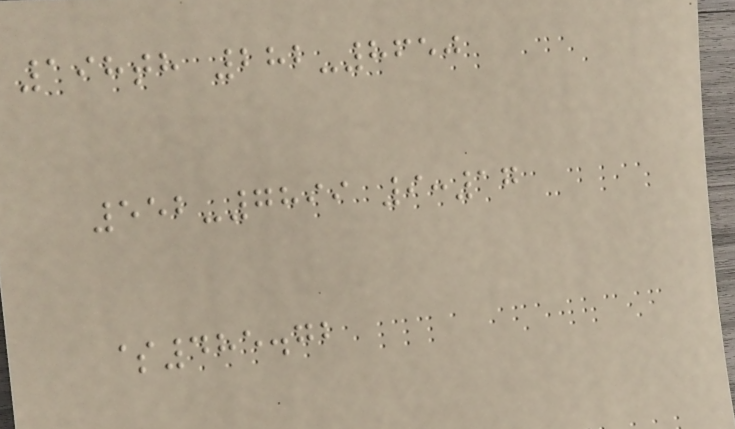198th 282-8650
552-7899 9:17
$485.72
